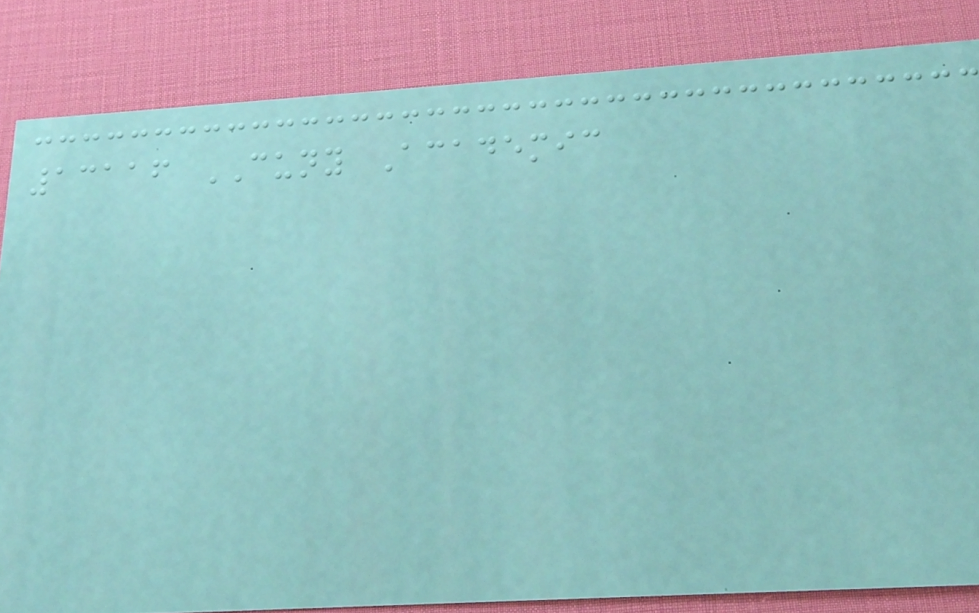13116 CUNY Academic
